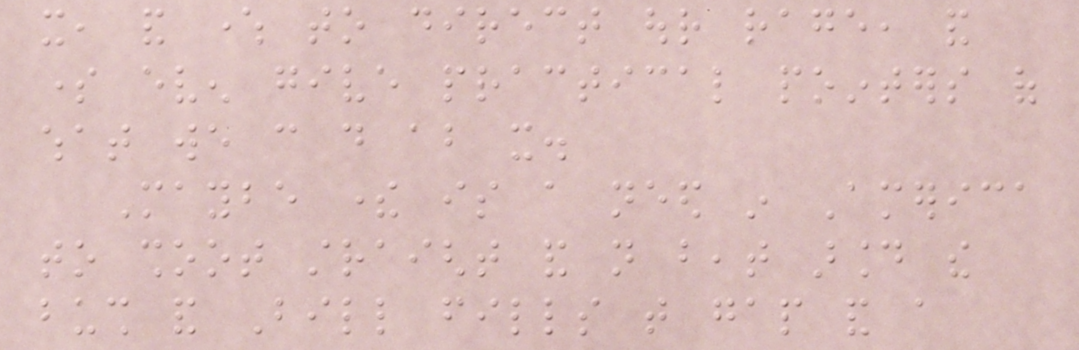it, and where to direct our rage, and
some even give practical pointers of
what we can do about it.
Maybe there is a need in America
to shoot straight and not beat around the
bush and Bill fills that gap and a
